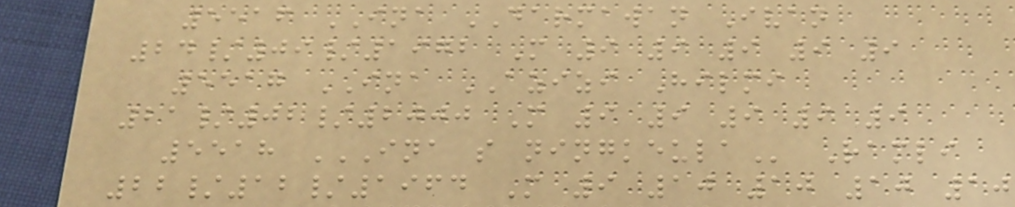5516 INA DARMAWAN Ivan
24/09/1972 M 9 9 9 9 9
5517 INA AZIZI Hilmi
21/02/2000 M 9 9 9 9 9
5518 INA S NINGKEULA Ramli
22/12/1964 M 9 10 10 10 10
